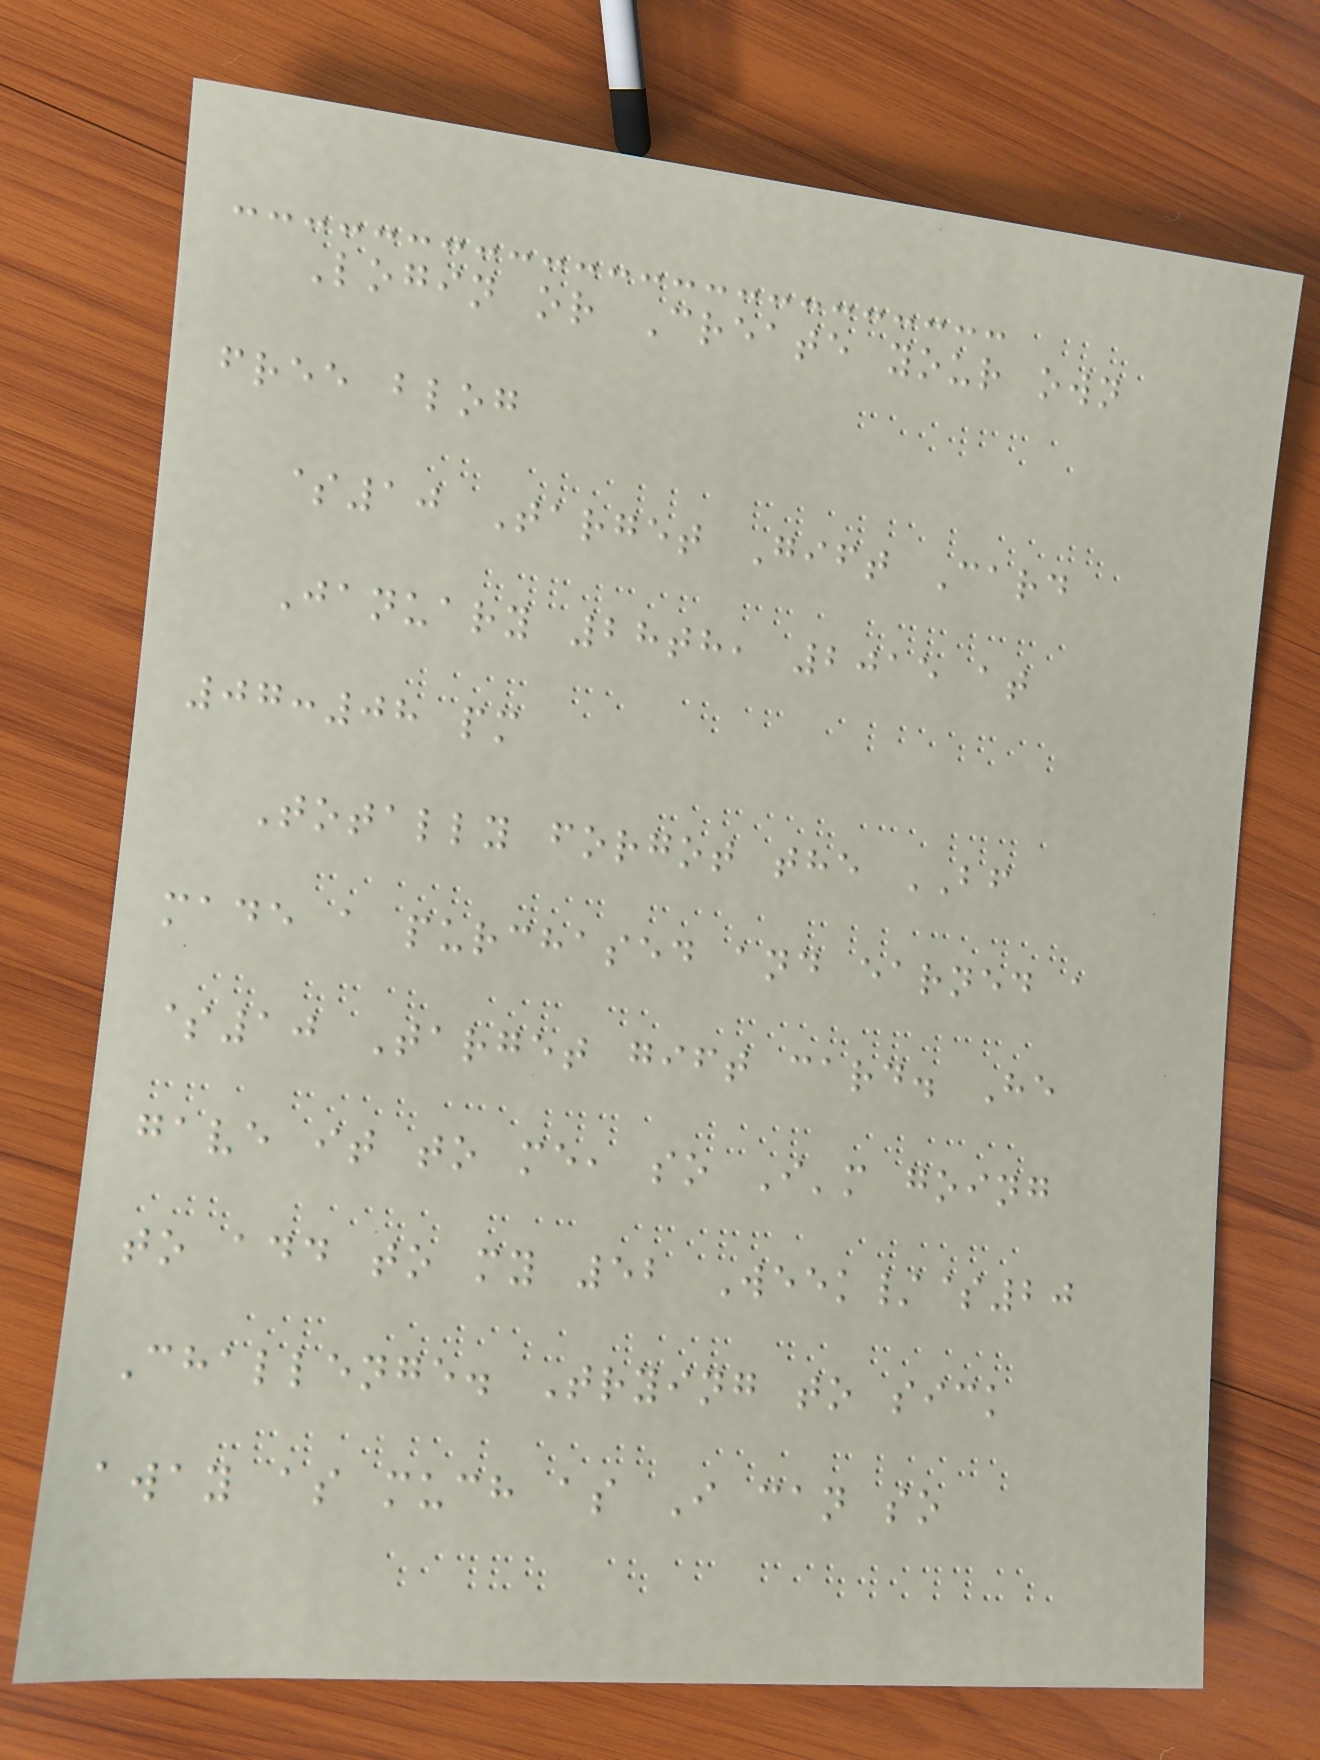Login or Create your own
free blog
$10 Target Gift Card
January 28th, 2015 at
07:08 pm
Totally forgot the BF
made a purchased and earned a
$10 Target gift card. He
gave it to me, so I'm going
to add to my 52 Week/$20
Challenge. Trying to sick
away as much as I can so
